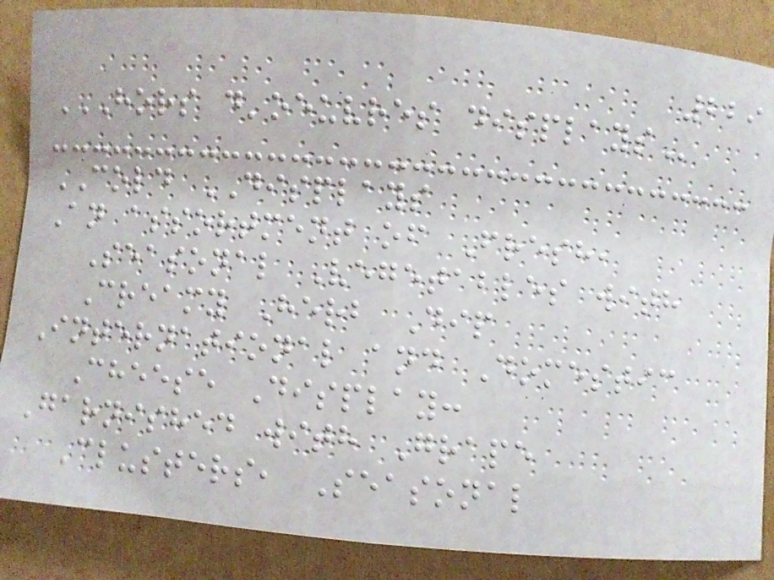229
HORS D'OEUVRES DISPLAYS
COLD DISPLAYS
An assortment of Fresh,
Seasonal Vegetables with
Creamy Herb Dip
International and Domestic
Cheese Display:
Garnished with Grape
Clusters, Seasonal
